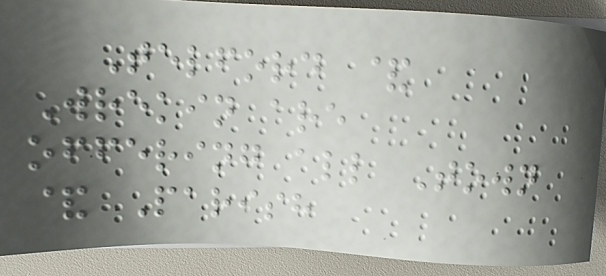Telford &
Wrekin are
offering all Town
& Parish
